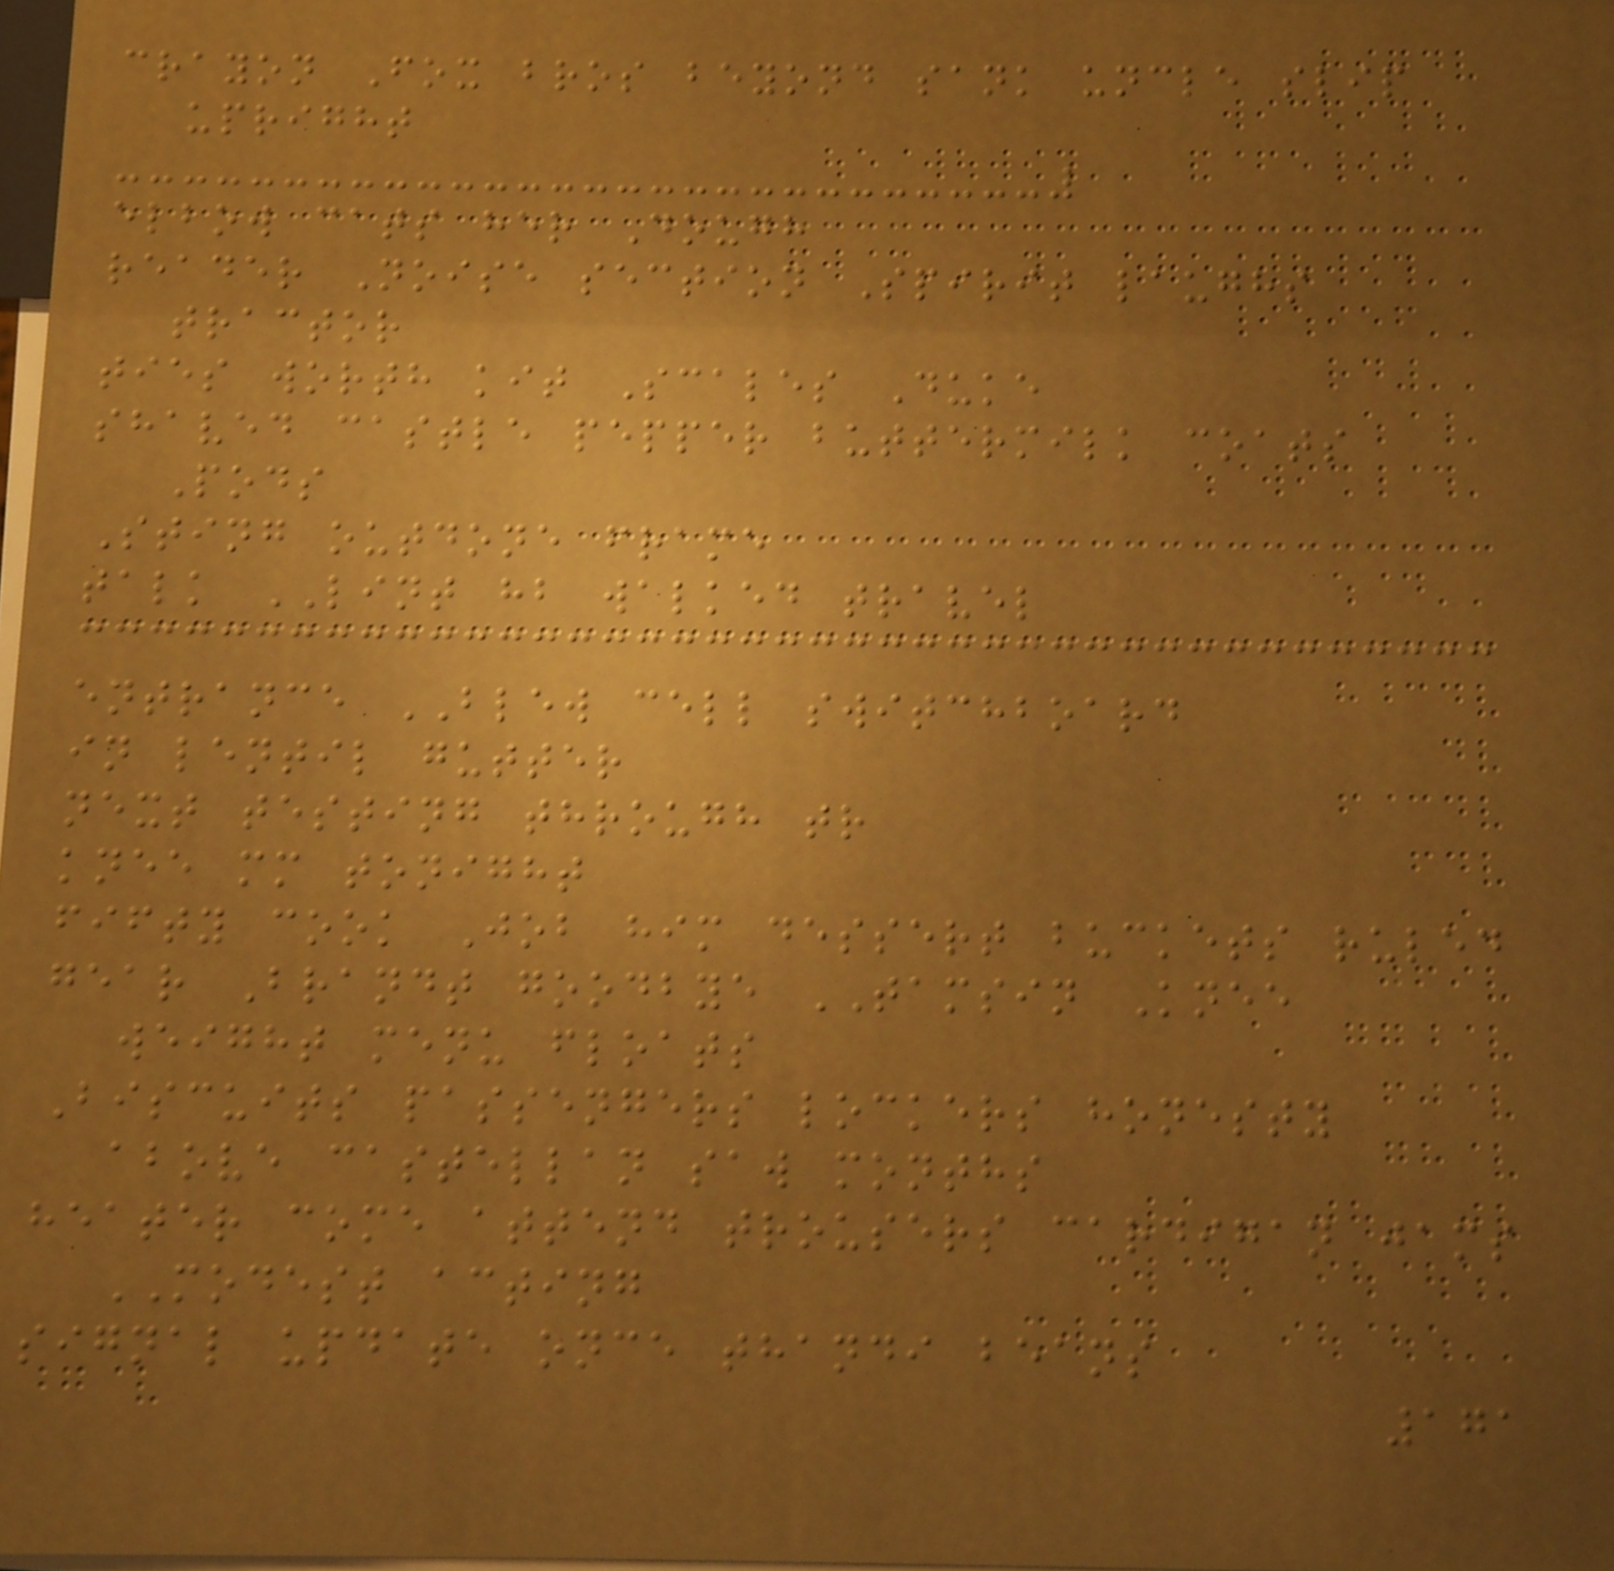crayon Fox bros beyond sank uncle slip
upright
elbow cats her Dough
reader Noise section Spirit laughs
tractor
ties worth kit Scales Duke
shaved castle pepper buttermilk coats
Pods
Sting outdone frame
talk LINT hb walked travel
entrance BLEW cell switchboard
in lentil gutter
next testing through tr
knee mm tonight
fifty cook Job him dessert buckets ruled
gear Brandt goodbye TAMSIN Knee
weight menu floats
Biscuits passengers lockers honesty
above castellan saw months
heater come attend trousers cardigan jams
MODEST acting
signal update once thandi beans
171
